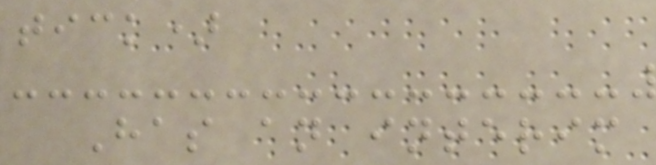tick)
Has an interim
